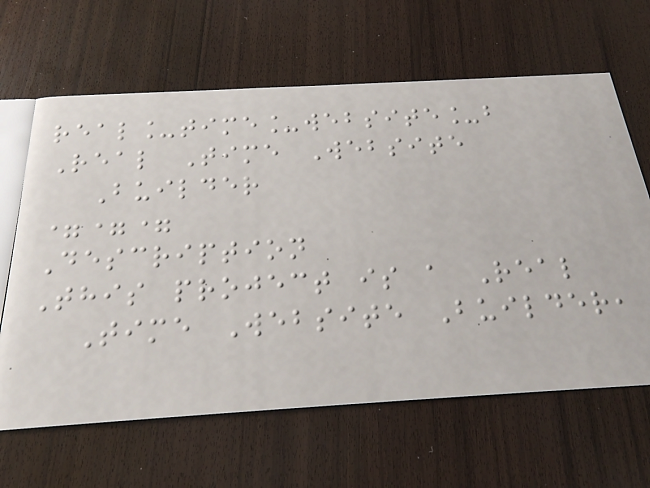real_time_website_b
Real Time Website
Builder
===
Description
This project is a Real
Time Website Builder,
